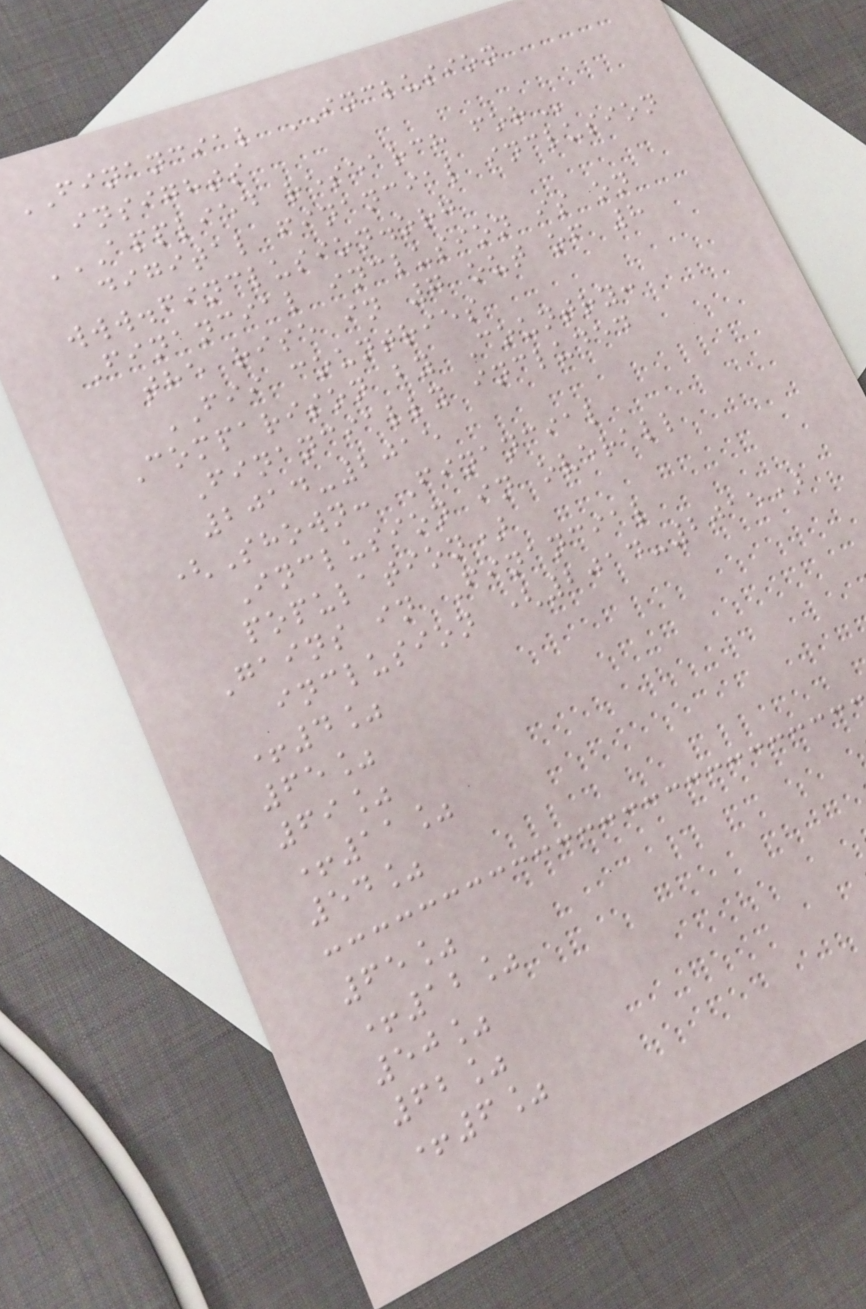FINANCIAL INCLUSION
insights
APPLIED RESEARCH FOR
digital financial inclusion
www.finclusion.org
Financial inclusion is on
the rise in 7 out of 8
FII countries
Comparison by Country:
Financially included
2014-2015
(Shown: Financial
Inclusion in overall
population)
Gains in Financial
inclusion (2014-2015)
+4%
65%
69%
+11%
54%
65%
+12%
50%
62%
+6%
